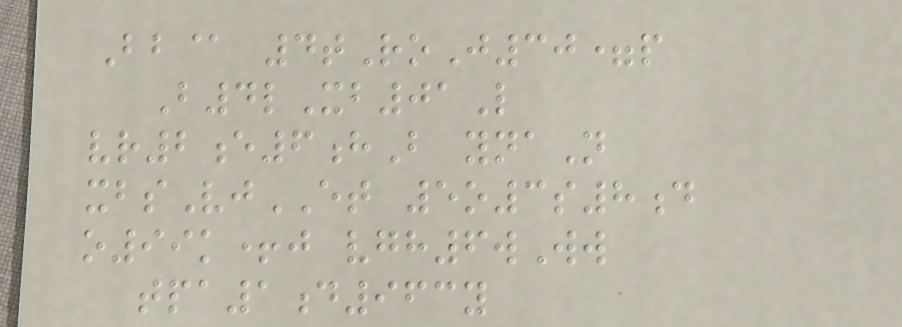Bb@ 4tRoJ30=p
B4lXb01L
vr2e6hB ynaN
xbsVjET 5o3s8d
o99k+j vgh6wWw
tpa1d963y
